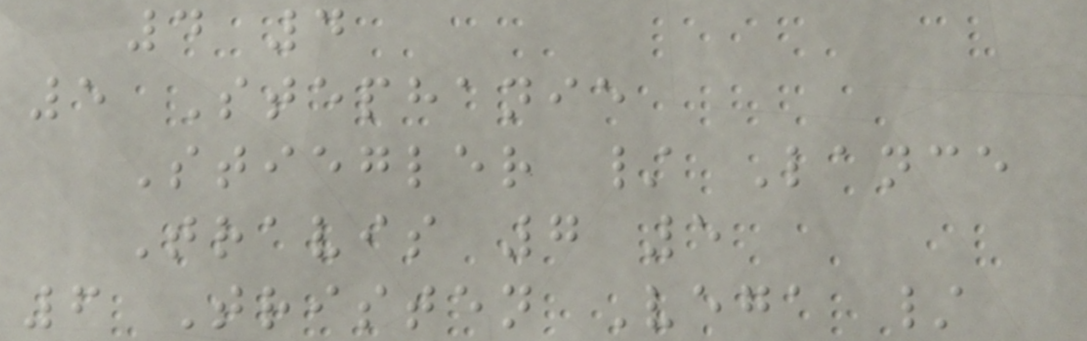4 4
5 Stephanie
Stiegler / Lance
Travis 7 5
6 Tristen Vega /
